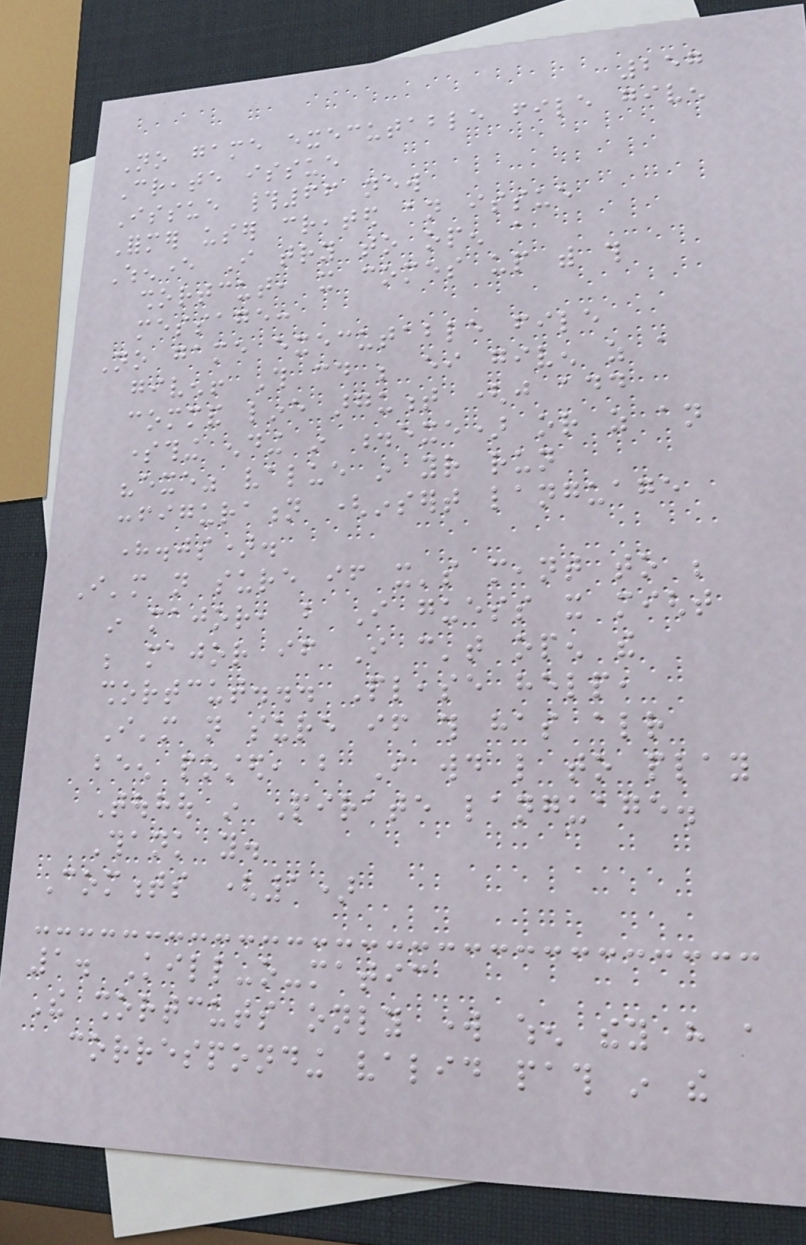257
No game executable file given
Create issue
Issue #66 new
Former user created an issue
Whenever I try to open a
shortcut, it comes up with this
message:
No game executable file
given! This could be either given as a
command line argument (just add
something ending in .exe) or as an
"exe" value in your run
configuration (insert language
here.js).
I'm not sure if it's meant to be
in major, but I guess it might
be major if I can't open the
shortcut... Please help,
I'm not sure if this has already
been posted, but I would like to play
Touhou in Pirate language.
Thank you.
Comments (1)
1. Kill-o-matic
The shortcuts only work when they have a
corresponding valid path in the
